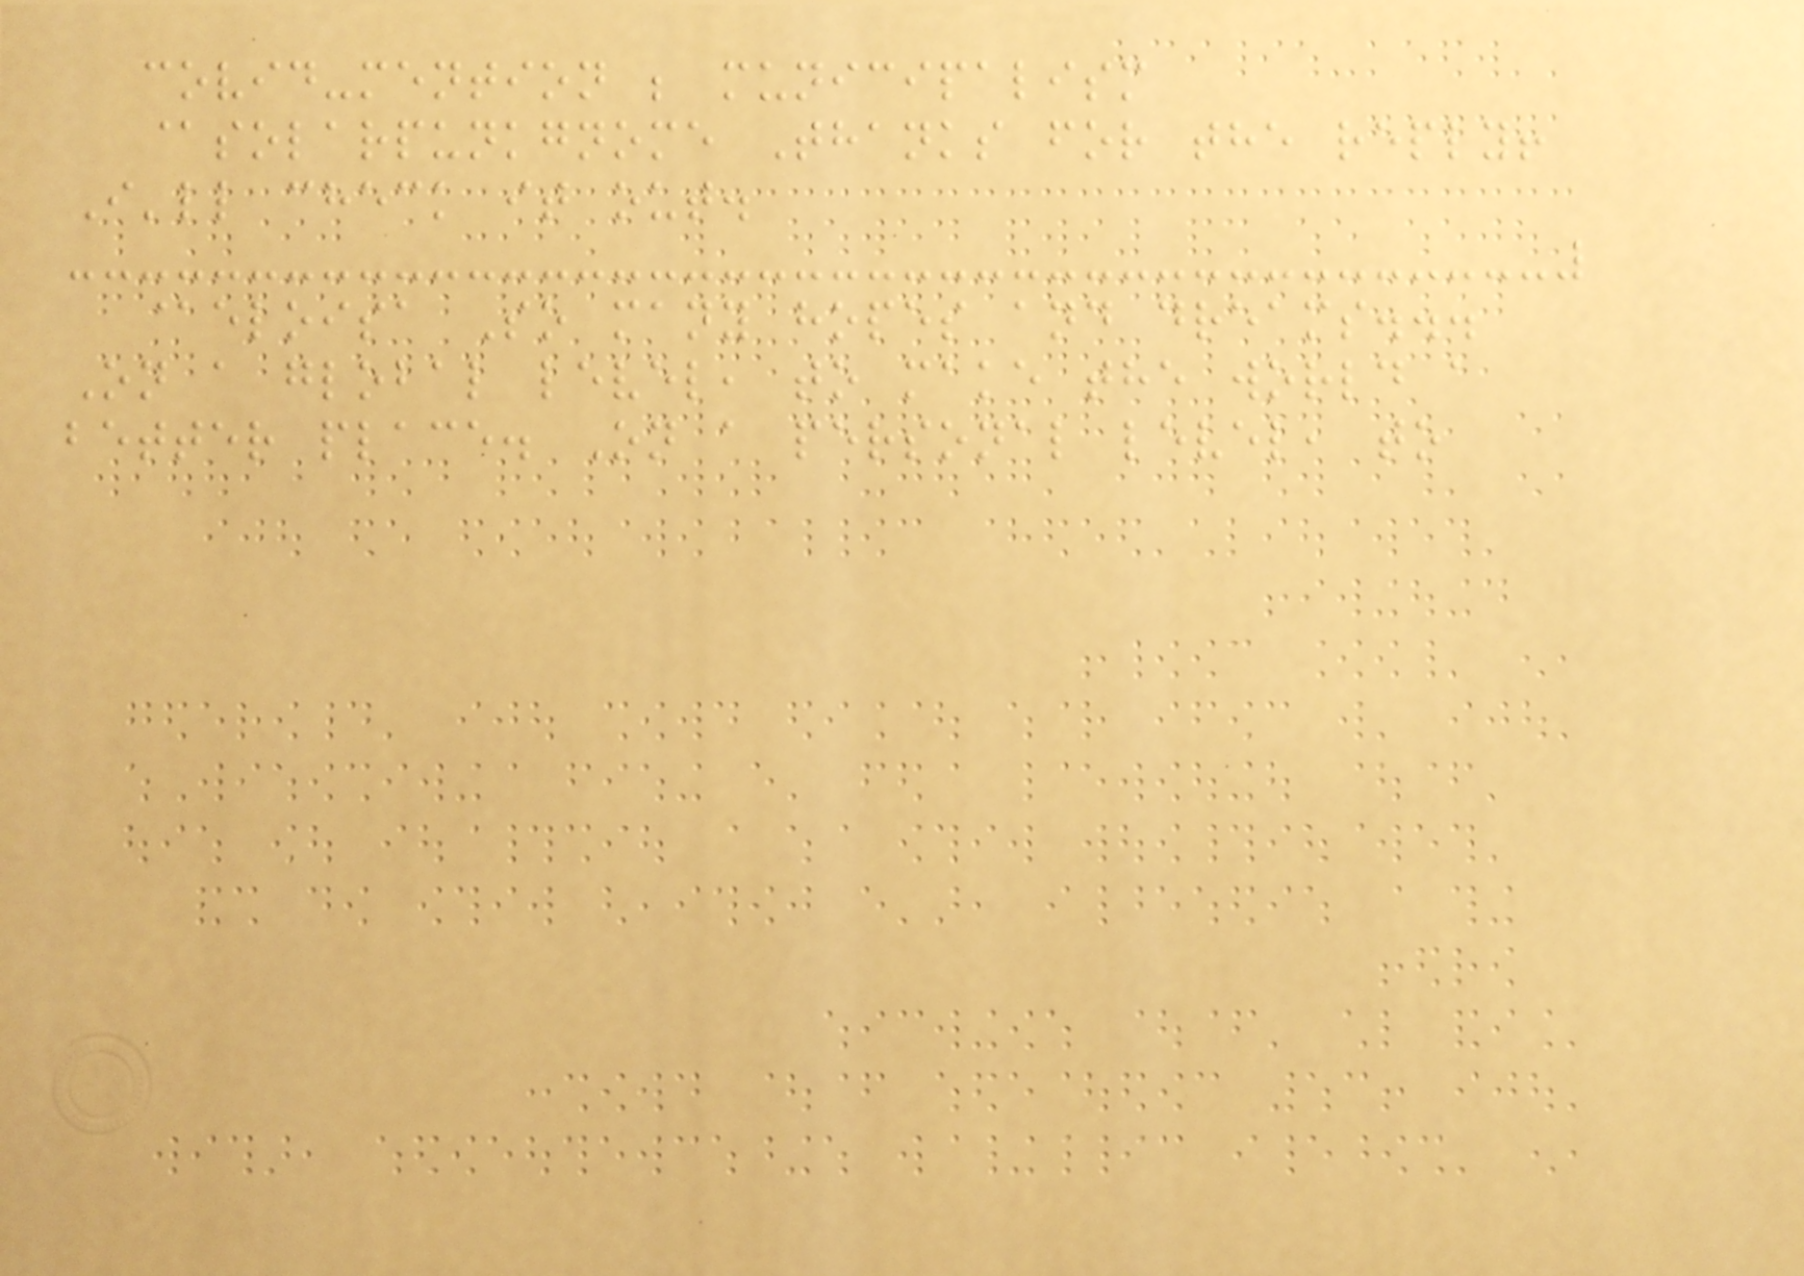covid-mention ; municipalism
@solarpunkgnome Thanks for the reply!
I'll check it out.
@eloisa So many hopes and dreams...
On a global level, to make the world a
better place. On a personal level, to
